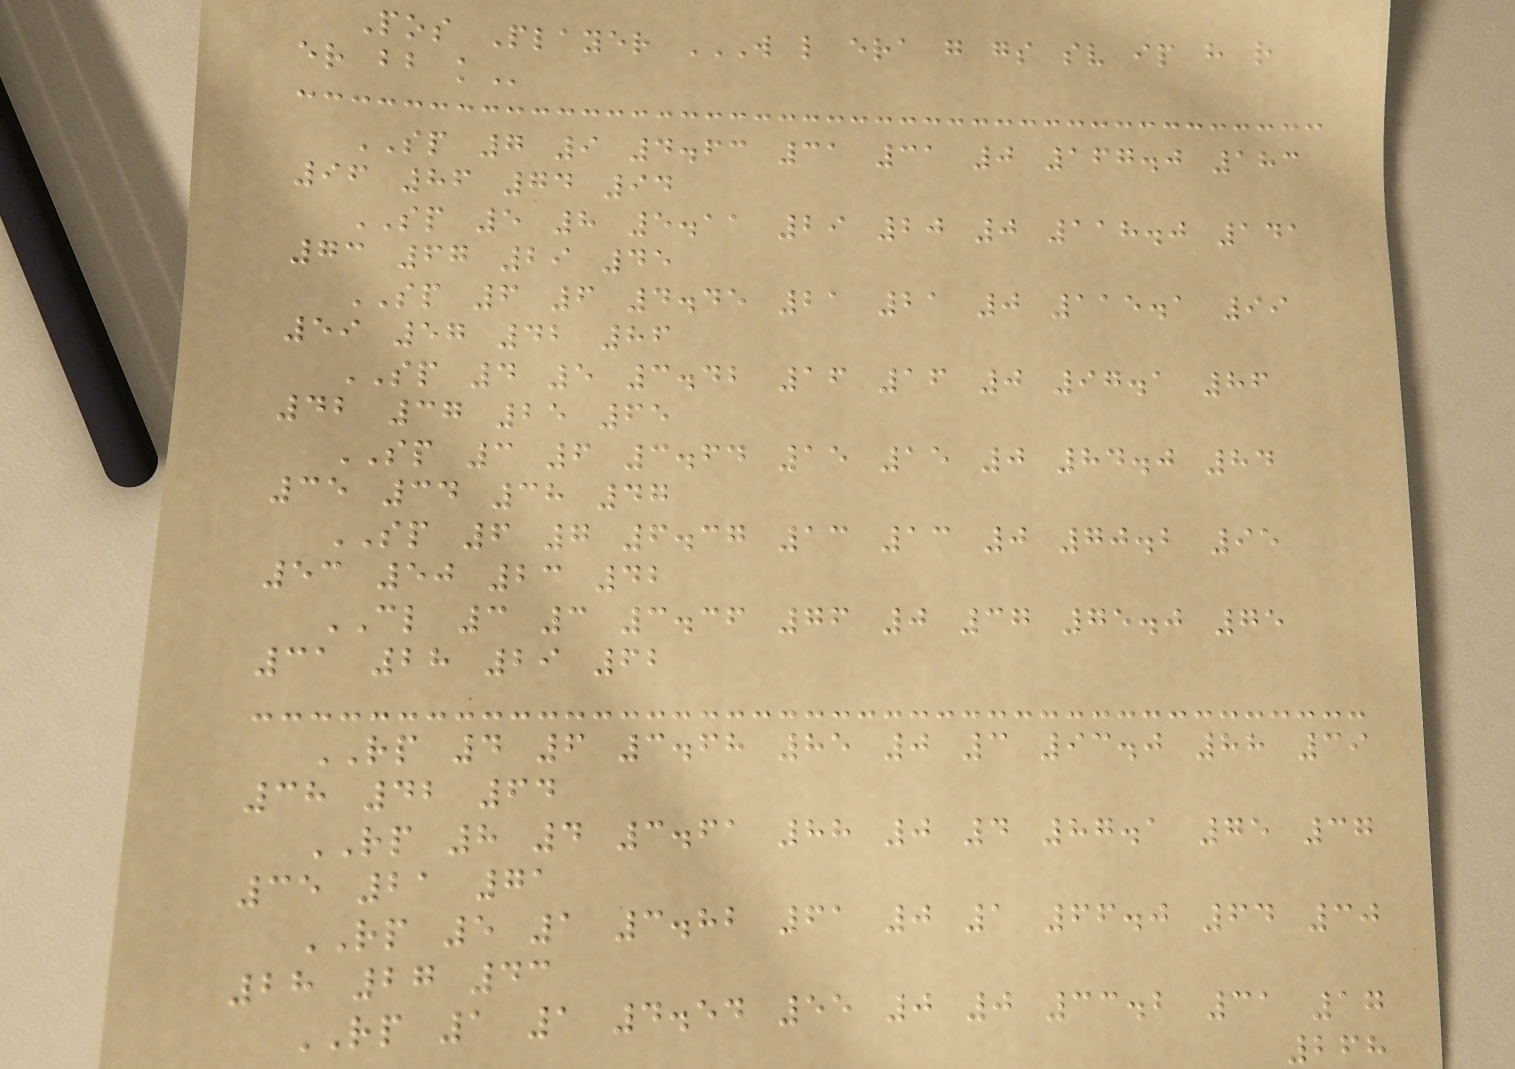Pos Player W L ERA G GS SV IP H R
ER BB K
SP 7 9 4.63 31 31 0 167.0 183
96 86 74 94
SP 5 8 5.11 29 20 0 118.0 141
73 67 29 45
SP 6 6 4.45 21 21 0 115.1 99
59 57 42 86
SP 4 5 3.42 16 16 0 97.1 86
42 37 25 65
SP 3 6 3.64 15 15 0 84.0 84
35 34 38 47
SP 6 7 6.37 13 13 0 70.2 95
53 50 23 42
CL 3 3 3.36 76 0 37 75.0 75
31 28 29 62
RP 4 6 3.68 85 0 3 93.0 88 39
38 42 64
RP 8 4 3.61 88 0 4 87.1 75 37
35 21 71
RP 5 1 3.82 61 0 1 66.0 64 30
28 27 43
RP 1 1 4.54 55 0 0 33.2 31 17
268
